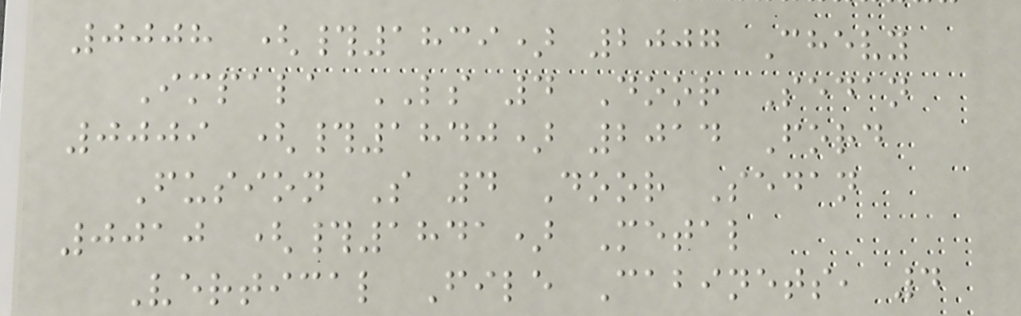0008 (#1839) 2007 Chevy
Impala LS 4 Door Sedan
0009 (#1840) 2014 Ford
Fusion S 4 Door Sedan
0010 (#1841) Metal
Vertical File Cabinets, 4
